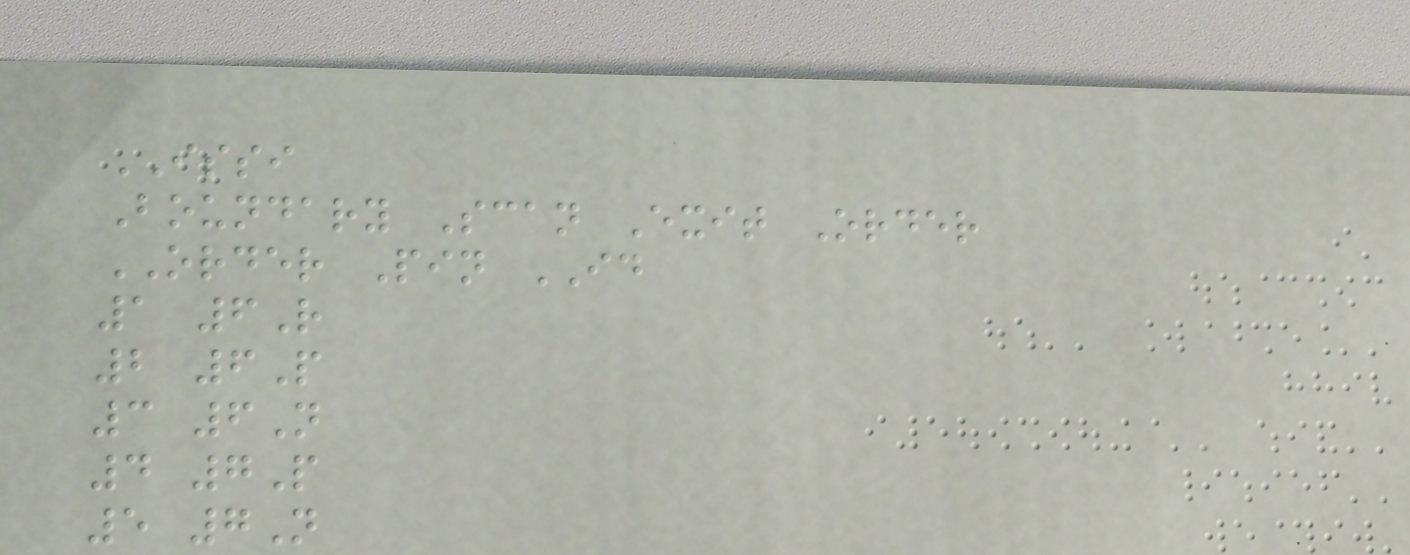ISSI
Boundary Scan Exit Order
ORDER Pin ID
1 6R
2 6P
3 6N
4 7P
5 7N
